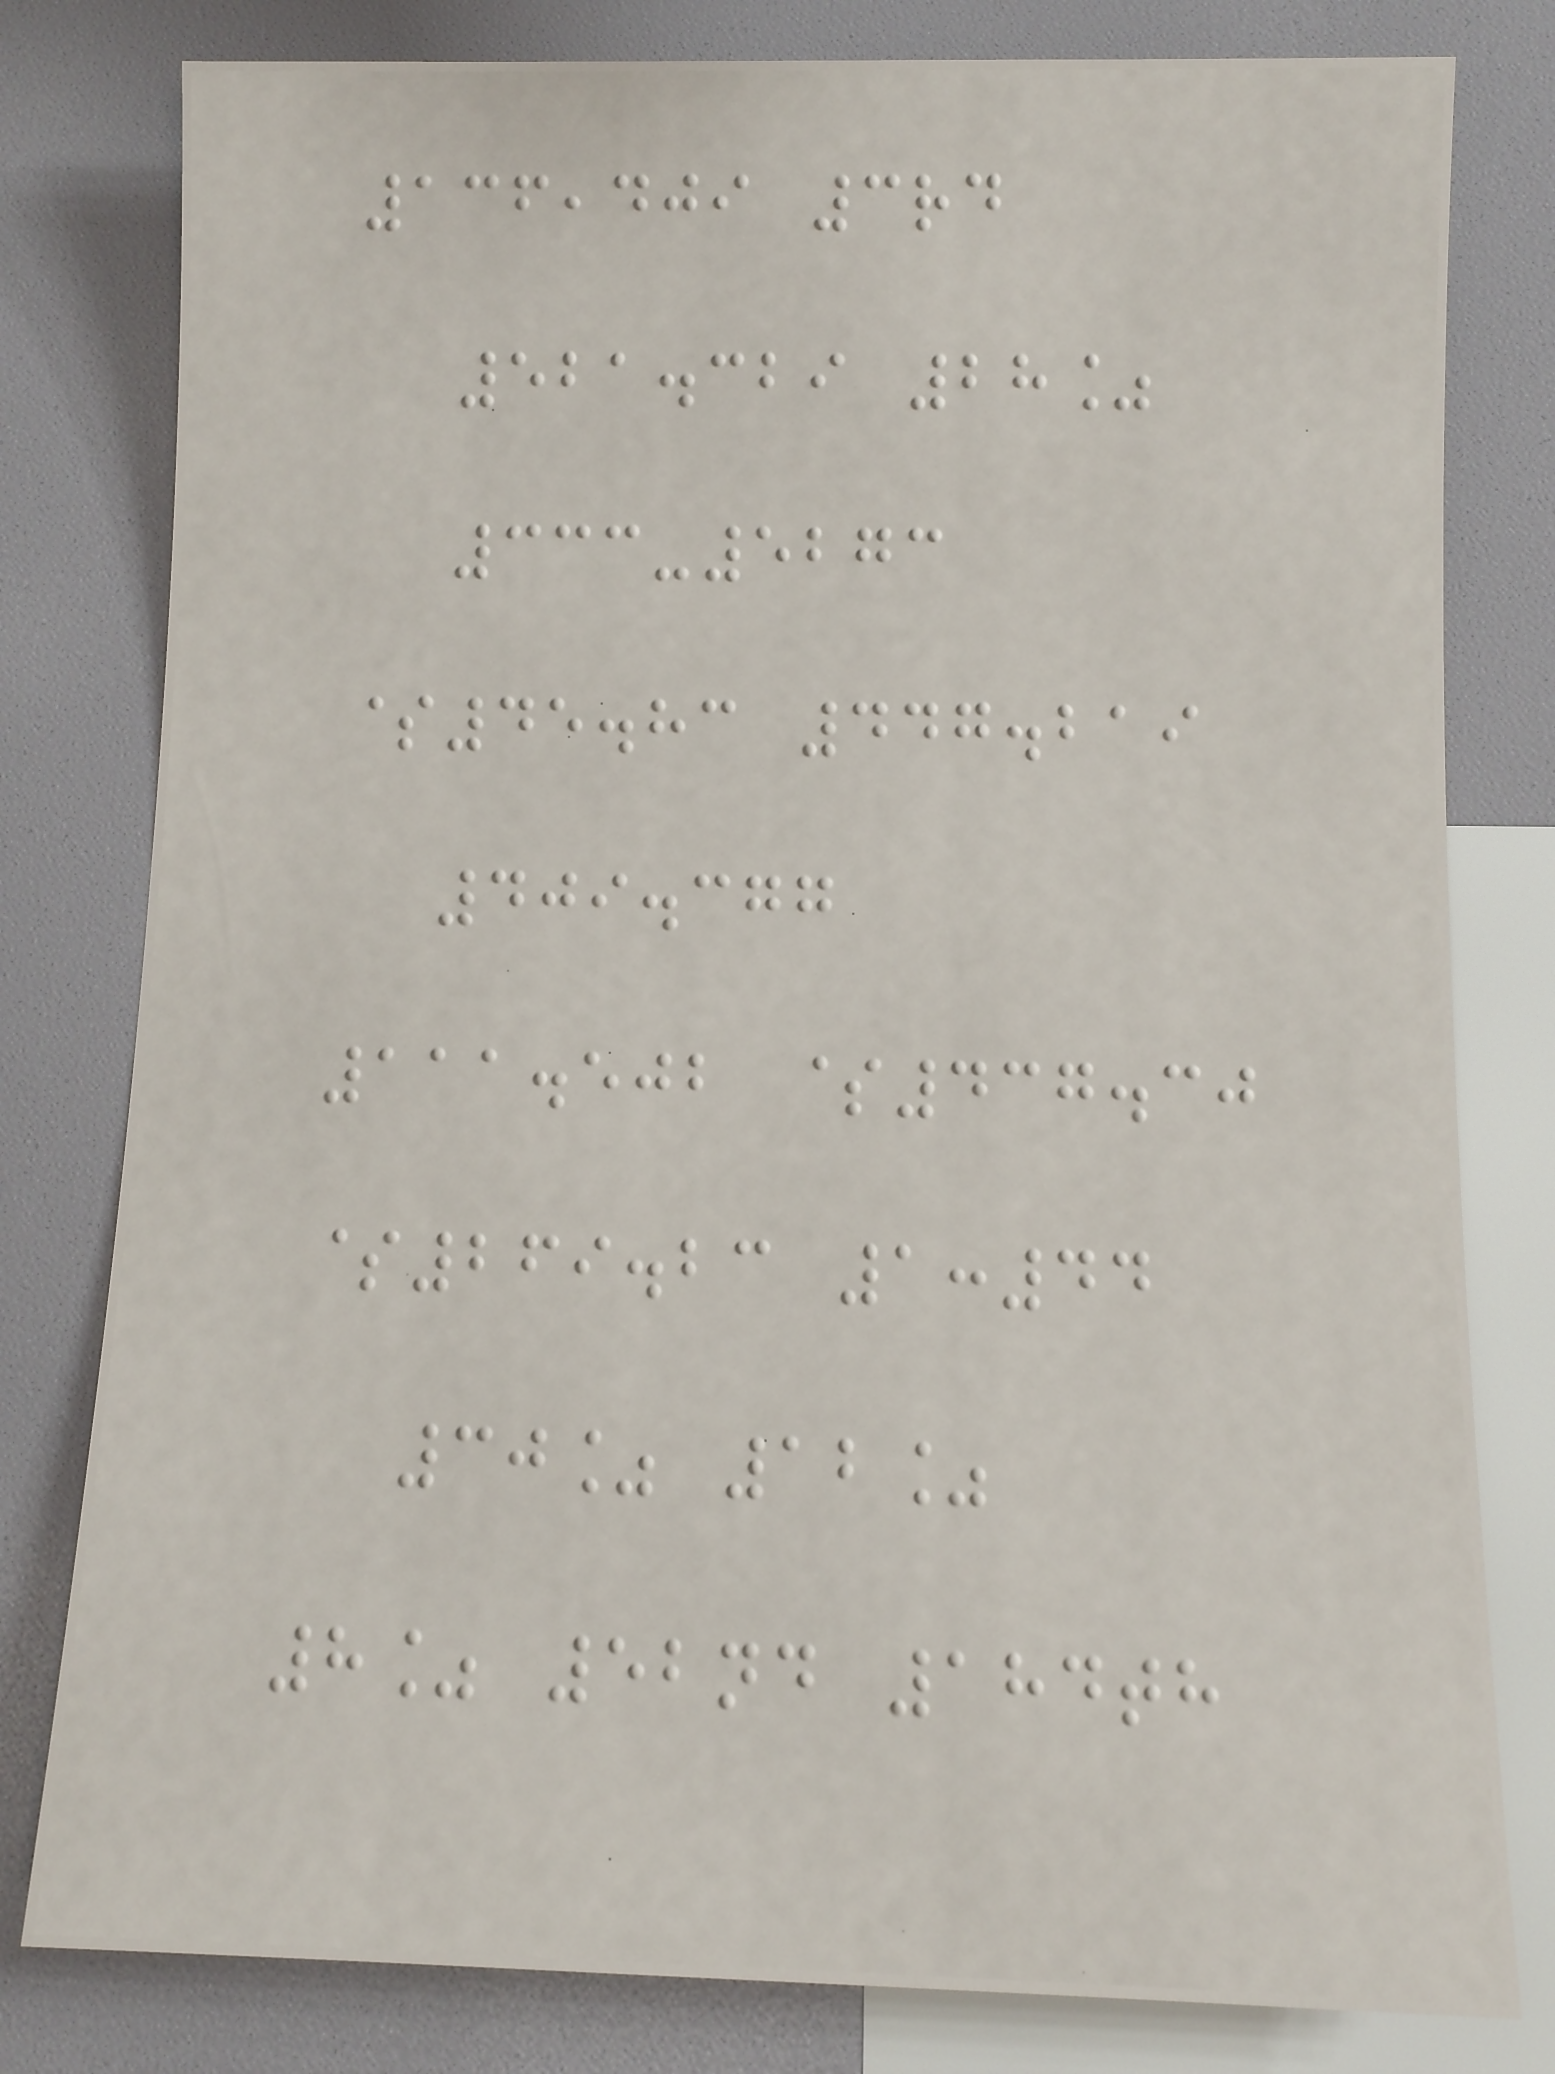136,409 3rd
521.329 28%
333-5273
$45.83 447.219
409.377
111.502 $437.30
$269.23 1:44
30% 12%
8% 52nd 184th
